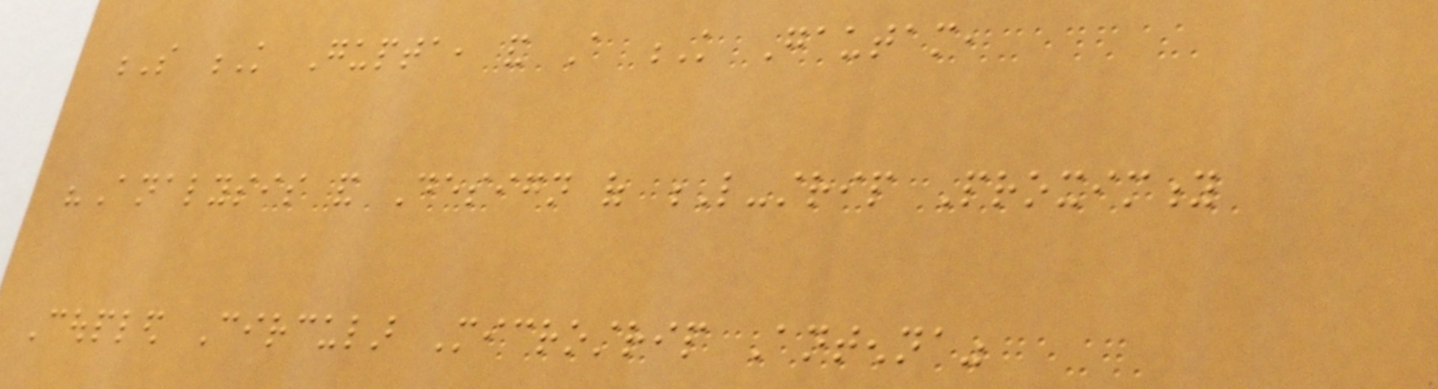S K Gupta, and A K Gautam,
"Analysis and Design of L-strip Proximity
Coupled Circular Microstrip Antenna"
